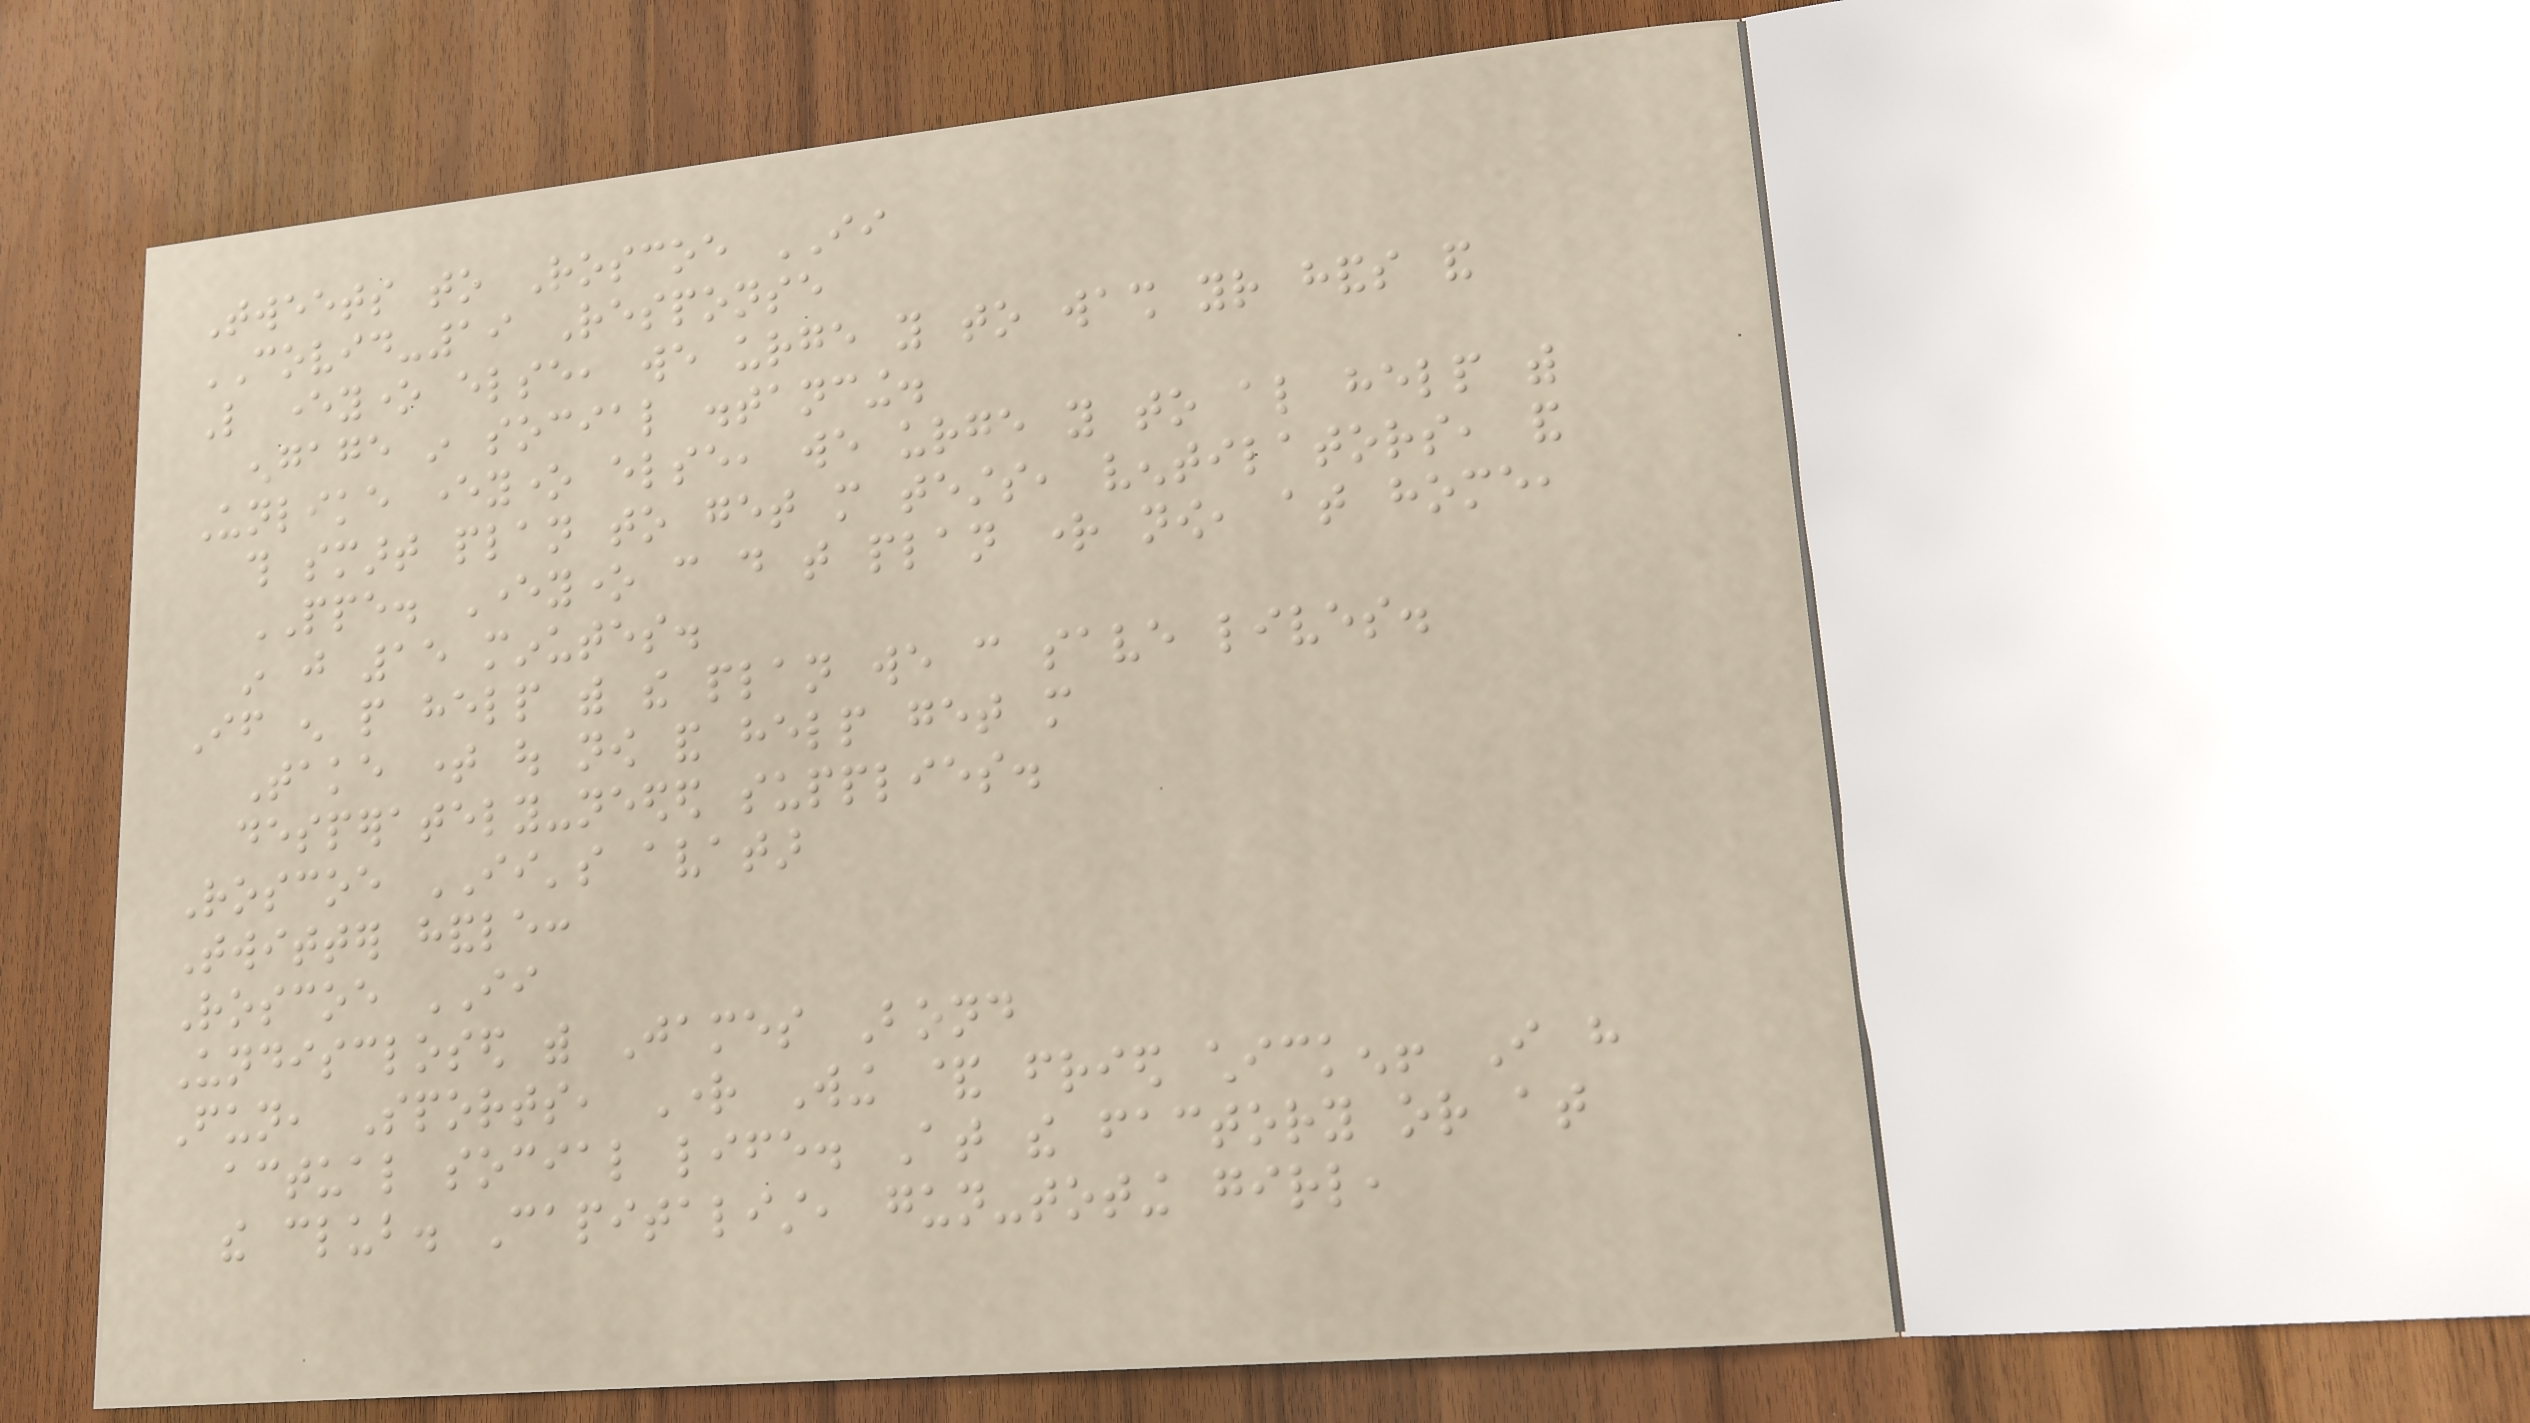Tweets to Roscoe II
COVID-19 Response
Like everyone else, we urge you to wash your hands and
engage in social distancing.
Unlike everyone else, we urge you to also help with
this smart plan to get more tests, ventilators, and
PPE. Everyone can do that plan right now, at home,
in just 15 minutes.
If enough people help with the plan we can save lives.
Take time out now and help get more
desperately-needed supplies.
Roscoe II's avatar
Twitter handle:
Roscoe II
Undisclosed with James Bond
Fun, Sports, Right Wing & fried chicken! I have
actual social life. At the factory or at
the club. Capitalist, gun-toting girl,
